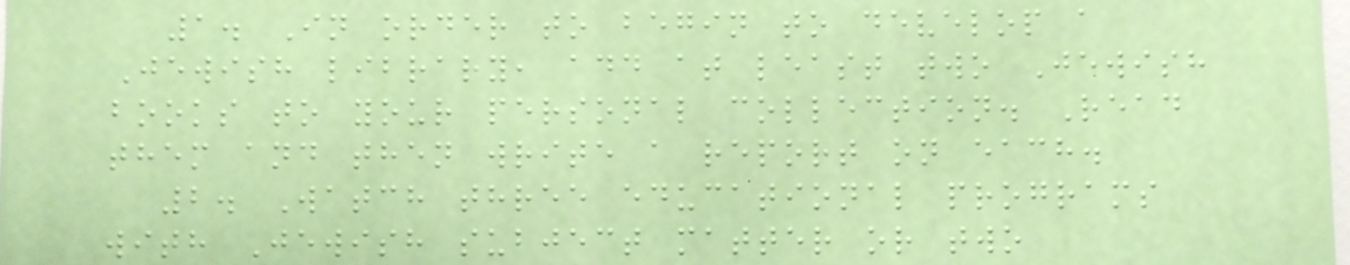1. In order to begin to develop a
Jewish library, add at least two Jewish
books to your personal collection. Read
them and then write a report on each.
2. Watch three educational programs
with Jewish subject matter or two
